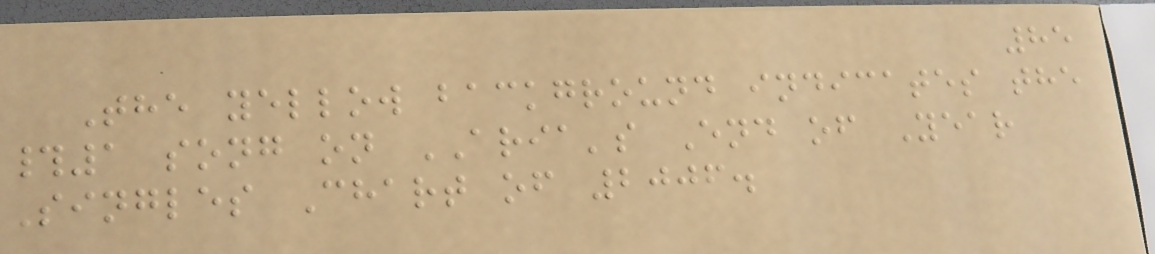85
The yellow background indicates the
#1 song on ARIA's End of Year
Singles Chart of 2006.
